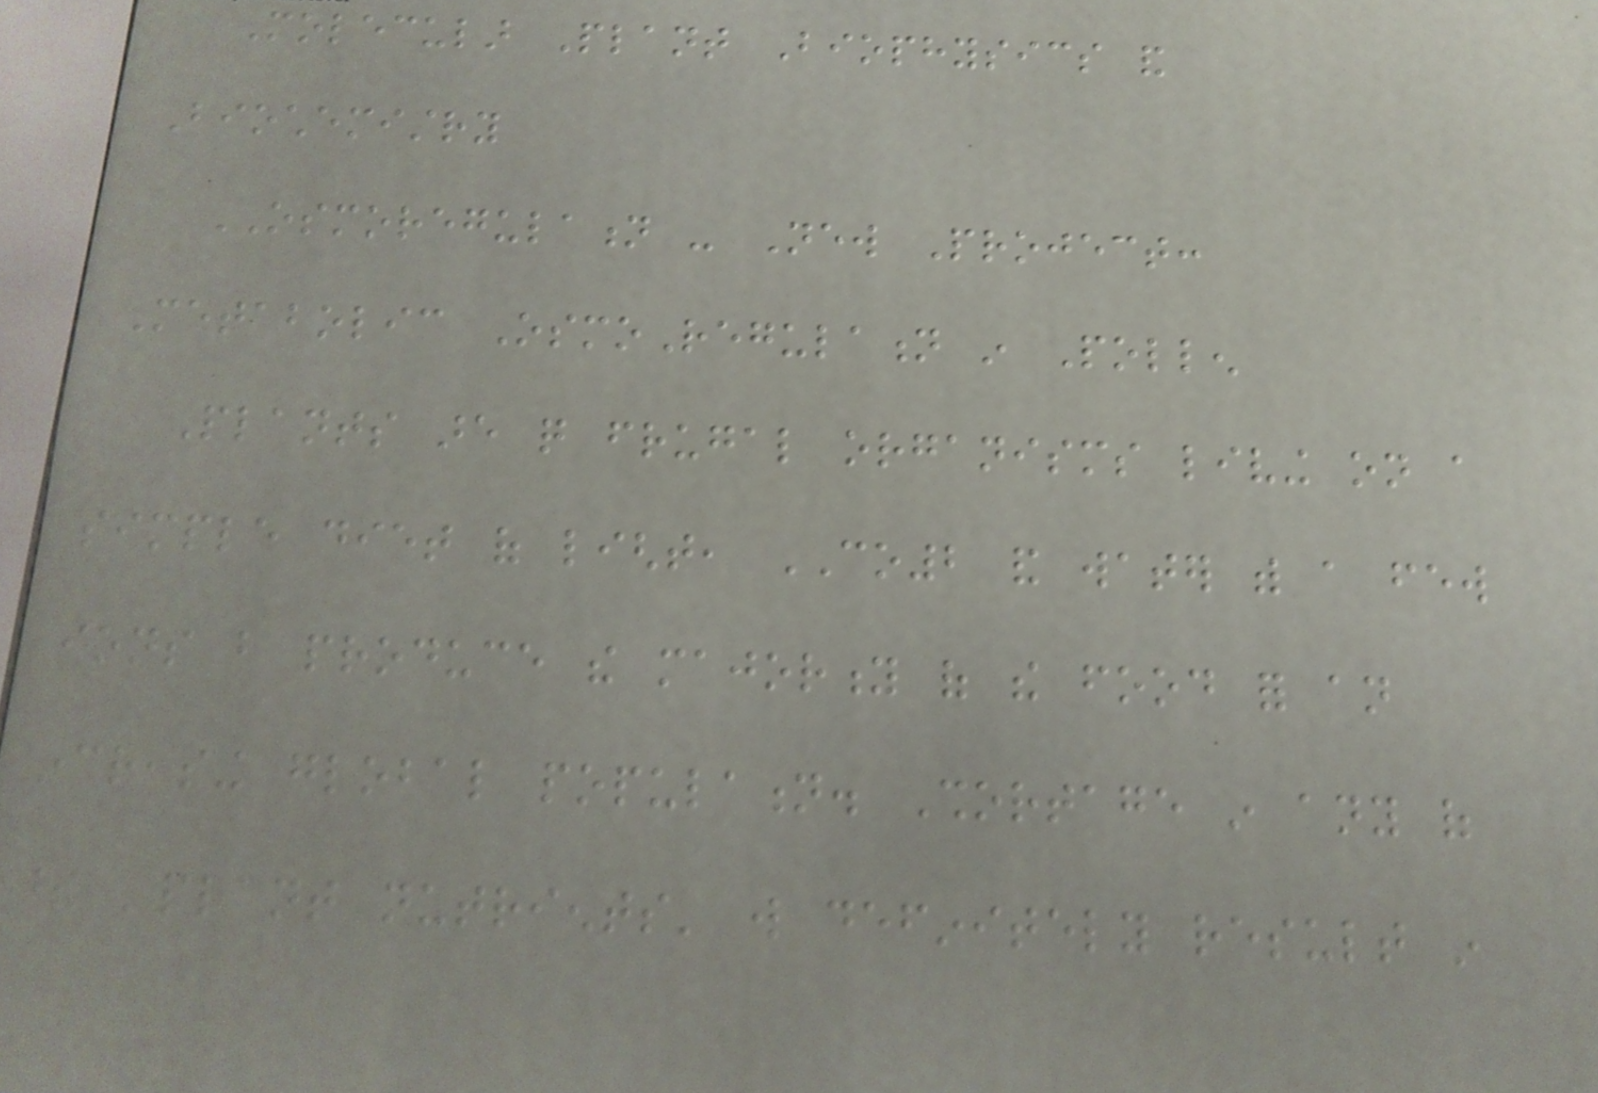Molecular Plant Biophysics and
Biochemistry
OSMOREGULATION - New Project:
Metabolic OsmoRegulation in Pollen
Plants are quite frugal organisms living on a
simple diet of light, CO2 and water with a few
ions but produce the majority of the food for an
increasing global population. Shortage in any of
these 'plant nutrients' will definitely result in
